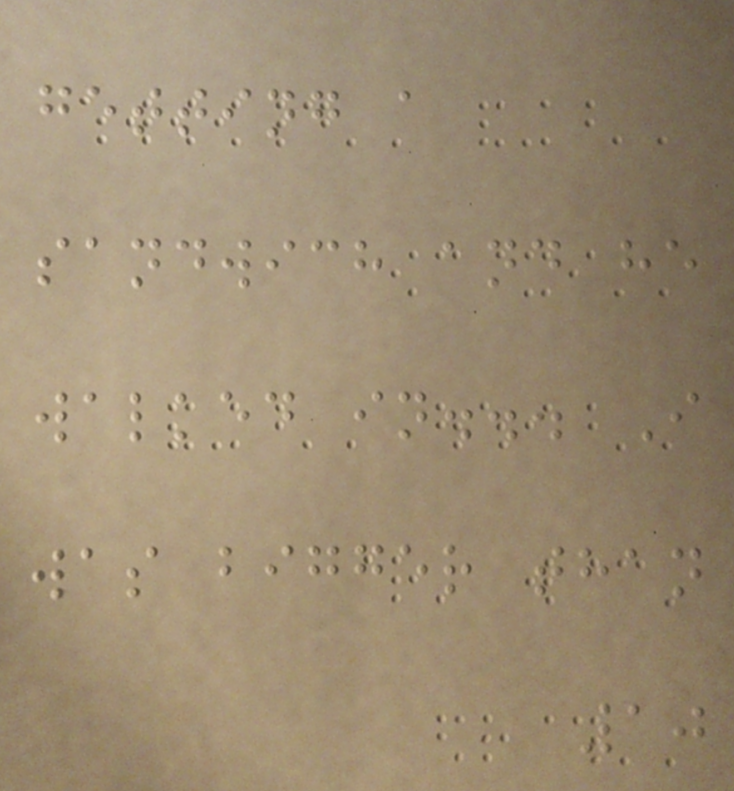getting a
sandwich and he
walked in... I
was bigger than
10
